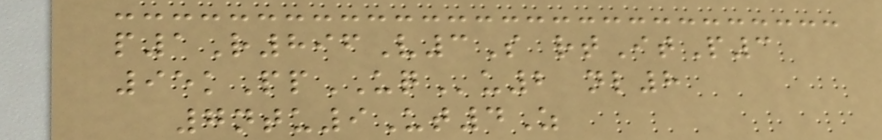p1R896V3S rtItP3
95kPpUQu2 nl8
7ntu9Ut4Z
